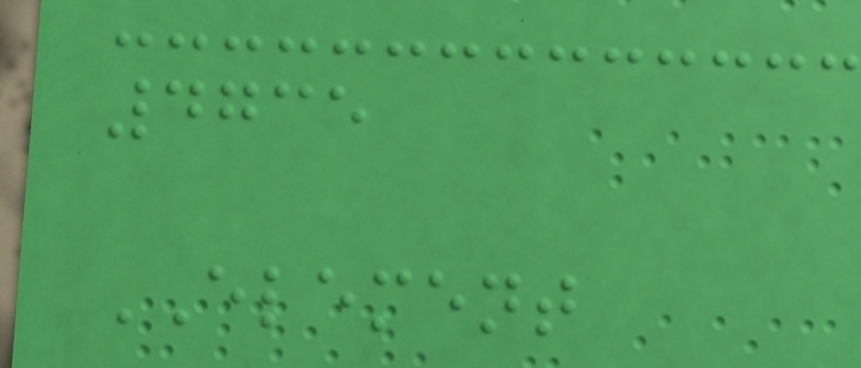4735
ELEMENT
